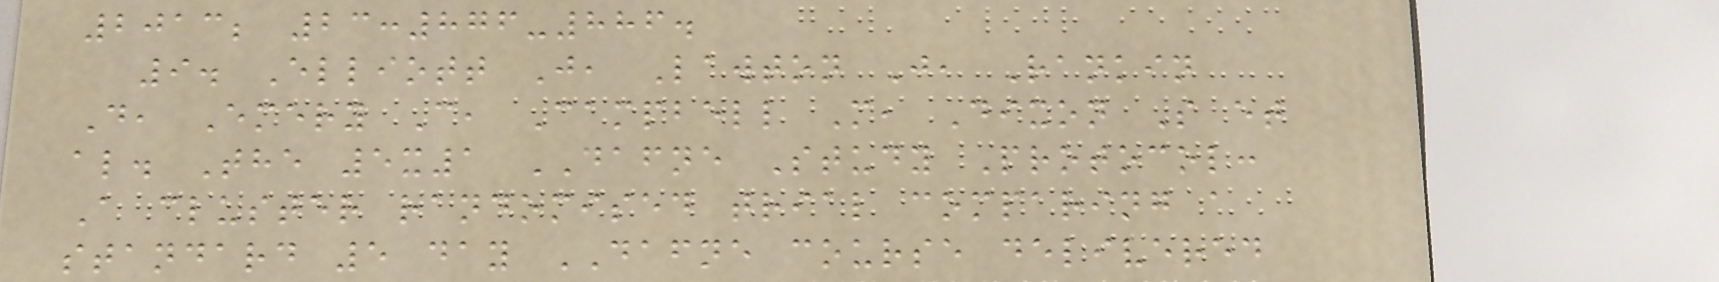2013; 23:876-886.
9. Elliott J, Lawton J, Rankin
D, Emery C, Campbell M, Dixon S et
al. The 5x1 DAFNE Study Protocol:
A cluster randomised trial comparing a
standard 5 day DAFNE course delivered
